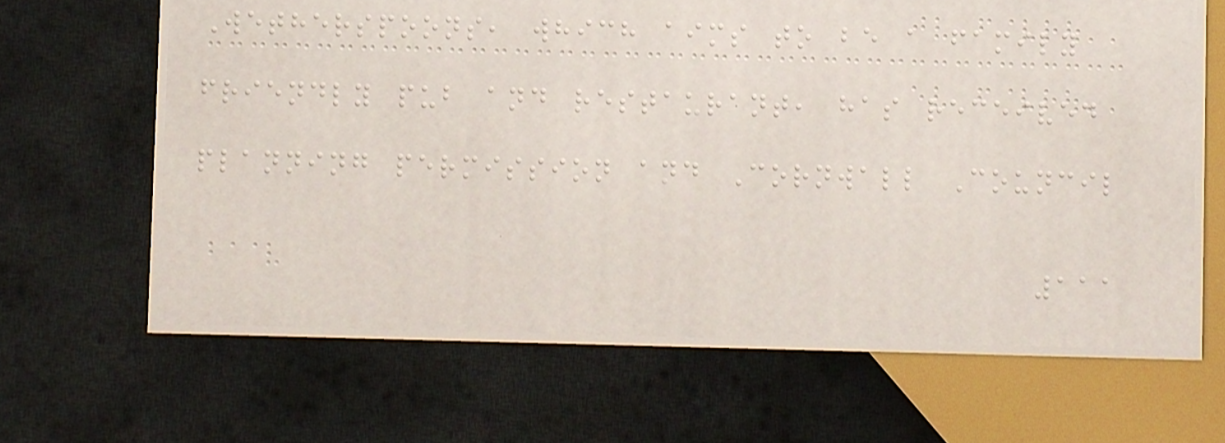Wetherspoons, which aims to be a family
friendly pub and restaurant, has received
planning permission and Cornwall Council
111
